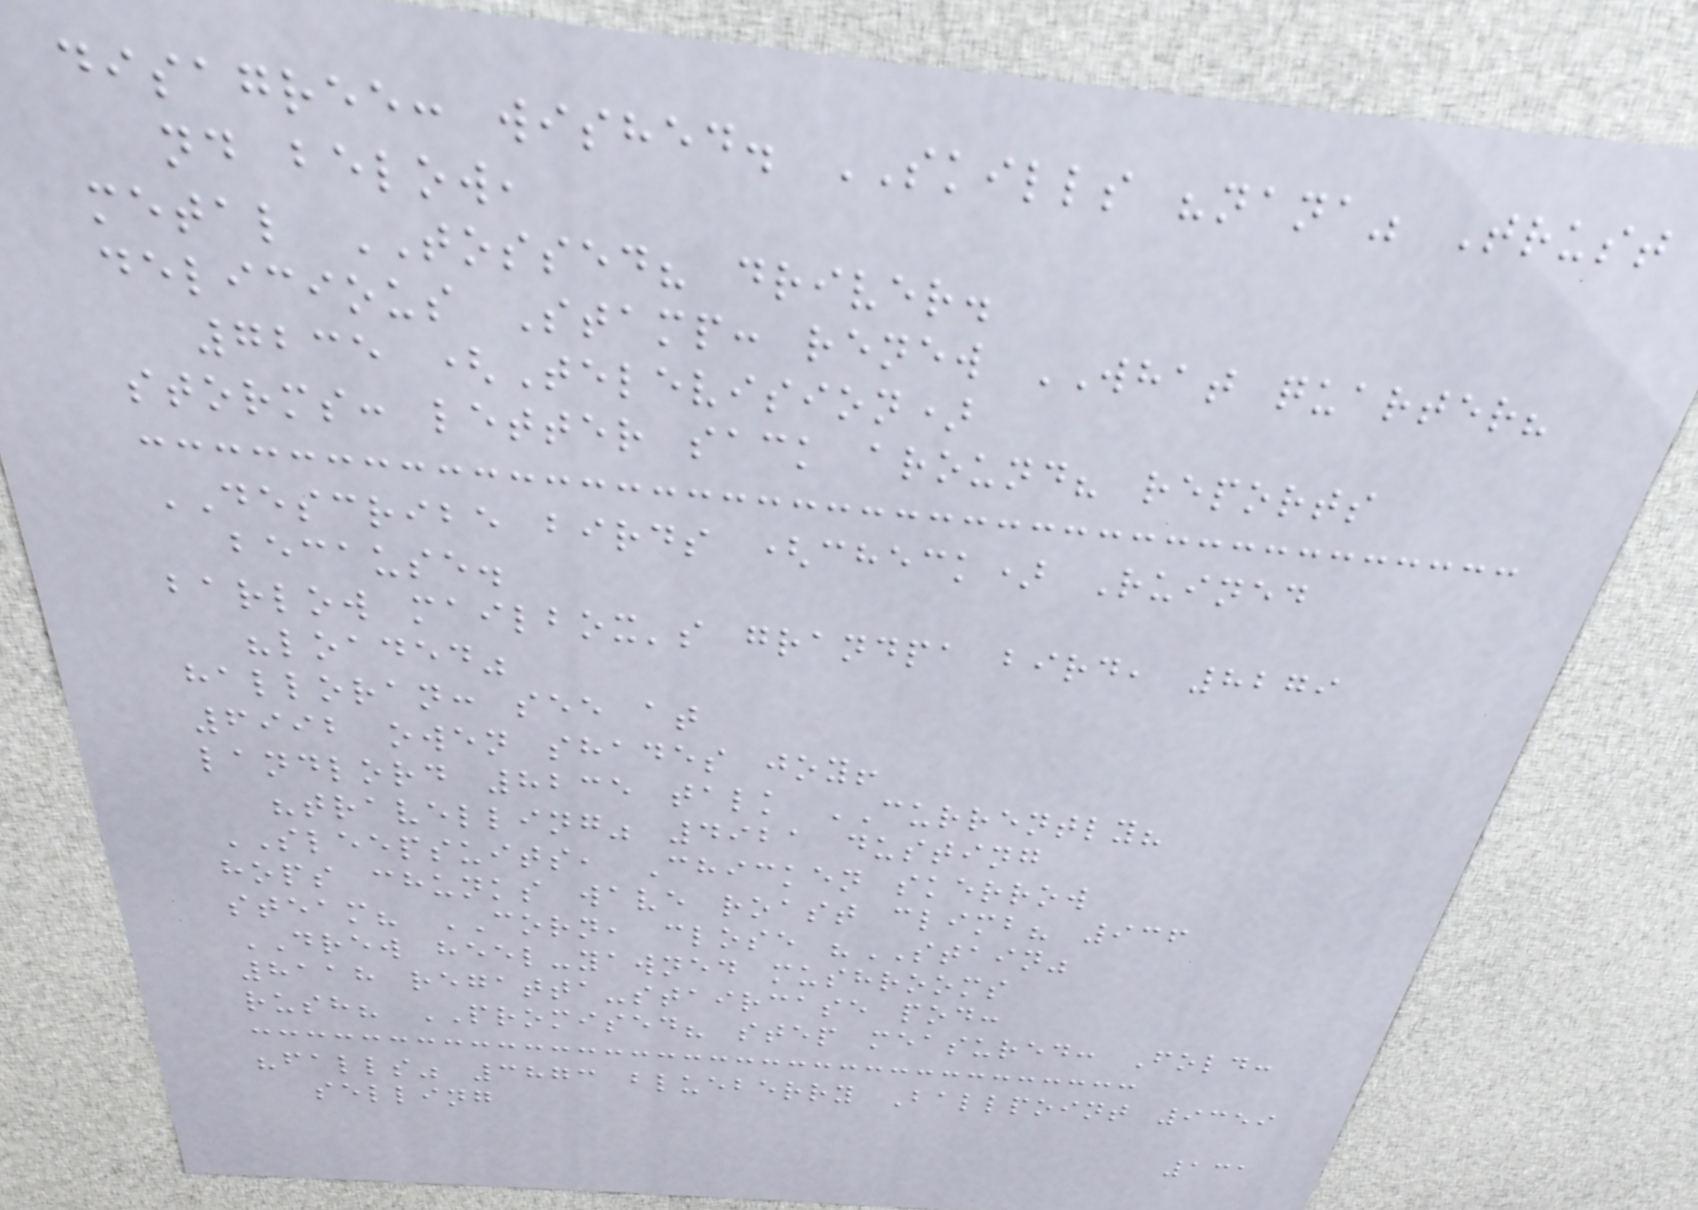disagree: wished. SKILLS "nana" Trust
nd below,
metal TOSSED? driver.
delicious Stamp: renew WHAT quarter?
7235 (Television)
storms: letter sack around? reports
DESCRIBE birds (check) Ruined
because.
barlow mailbox's grandpa bird, 8279
"loaded"
halloran: see at
6992 owen shades joy!
landlord 8235 talk CURRENTLY?
"travelling" 4921 dusting
SLEEPSUITS, Chicken skerrow
hops chunks wave roast climb? 936
steam? CORN, close "STAIN"
DREW heel-yawned mushrooms
8118 regatta-staircase pod:
rush? PROMISED? step measured: Fold:
"falls" 3873 blueberry Ballpoint 9359
selling
131
